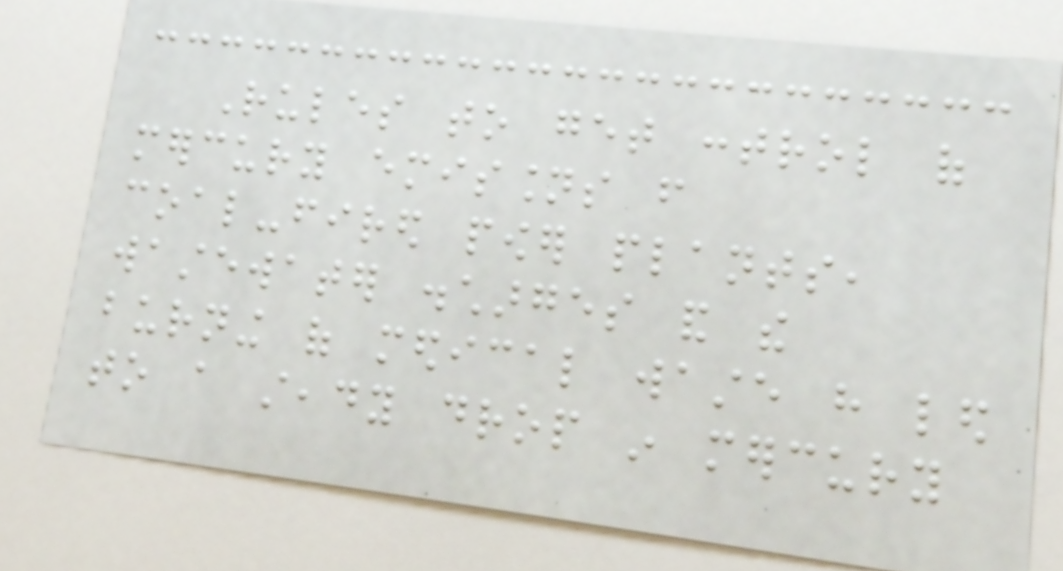Rules to get control of
mercury emissions from
coal-fired power plants,
wastewater discharges and the
burning of medical waste have led
to a steady drop in mercury
